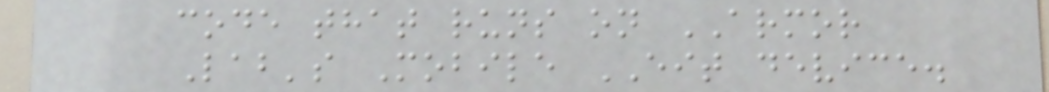code that runs on ARMOR
Lab's Mobile EIT device.
